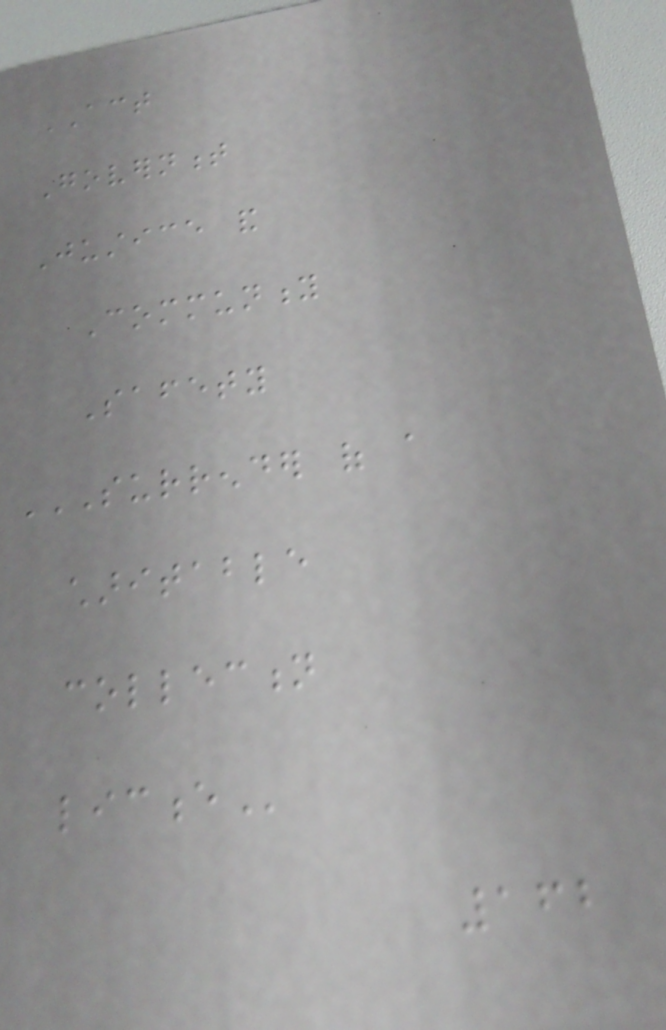ACT
Government
Justice and
Community
Safety
SURRENDER OF A
CHARITABLE
COLLECTION
LICENCE
162
